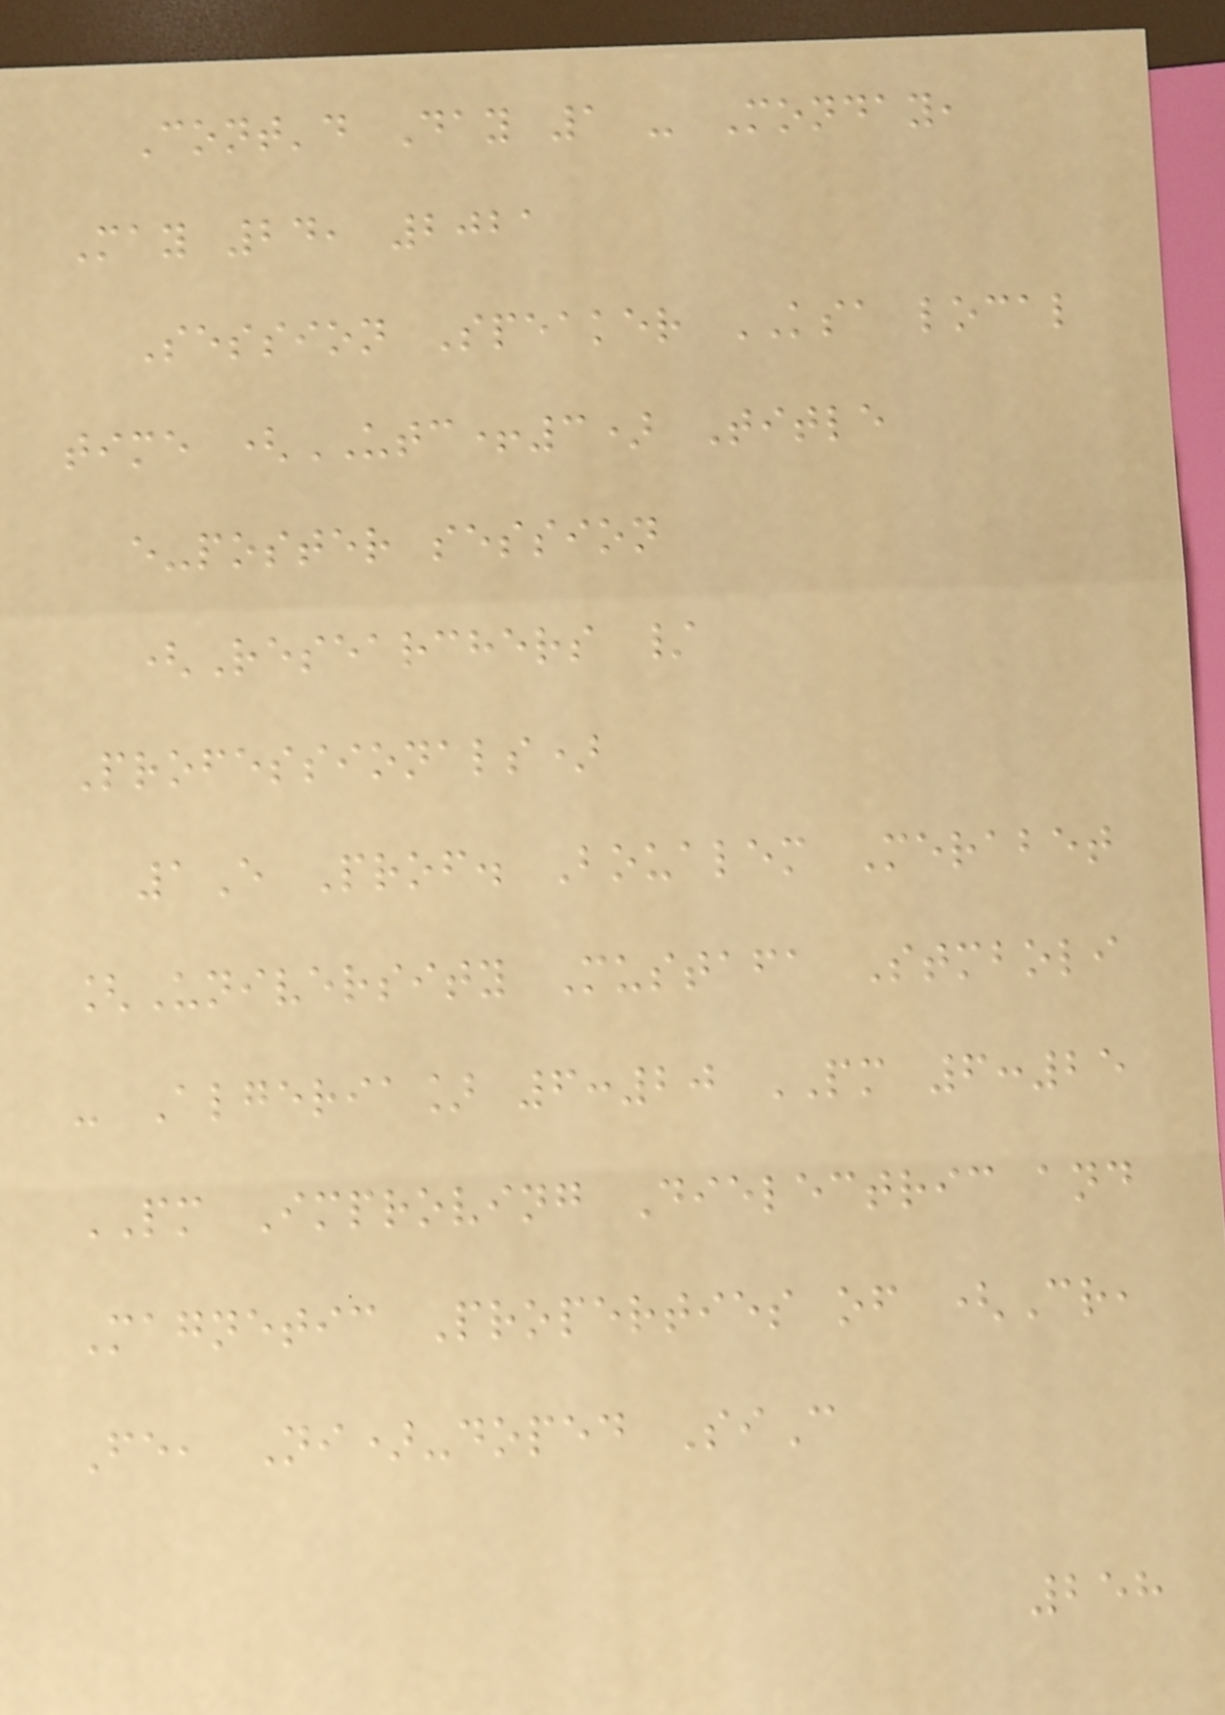Cont'd Day 1 - Monday,
May 24, 2021
Session Speaker KSA local
time (UTC+3) Title
e-poster session
(Researchers /
Professionals)
1E Prof. Boualem Merabet
[University Mustafa Stmboli
- Algeria] 6:20 PM 6:25
PM Improving Dielectric and
Magnetic Properties of (Cr,
Fe, Ni)-doped SiC
258
